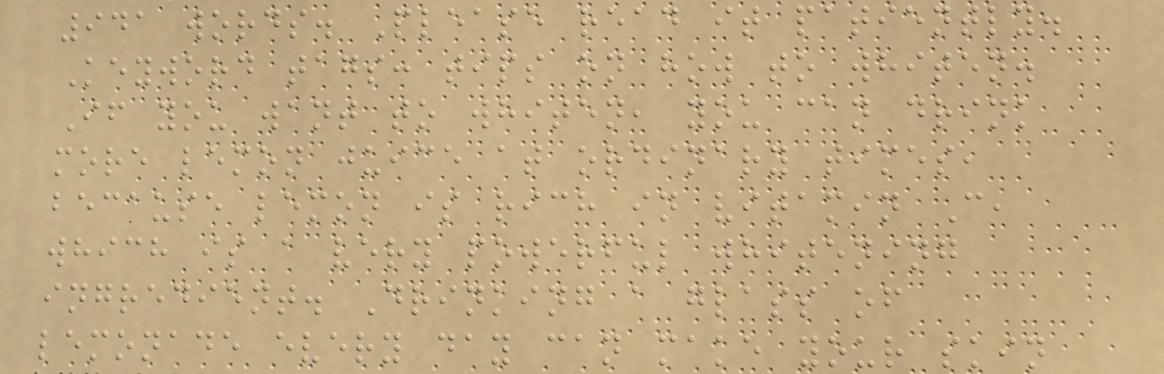941 words. Please read it patiently.
Keyword tags: tips on how to whiten.
If you want to whiten, you can drink
more lemon juice at ordinary times,
because lemon is rich in vitamin C,
which is a very powerful whitening
ingredient. Drinking a glass of
lemonade every day can make your skin
